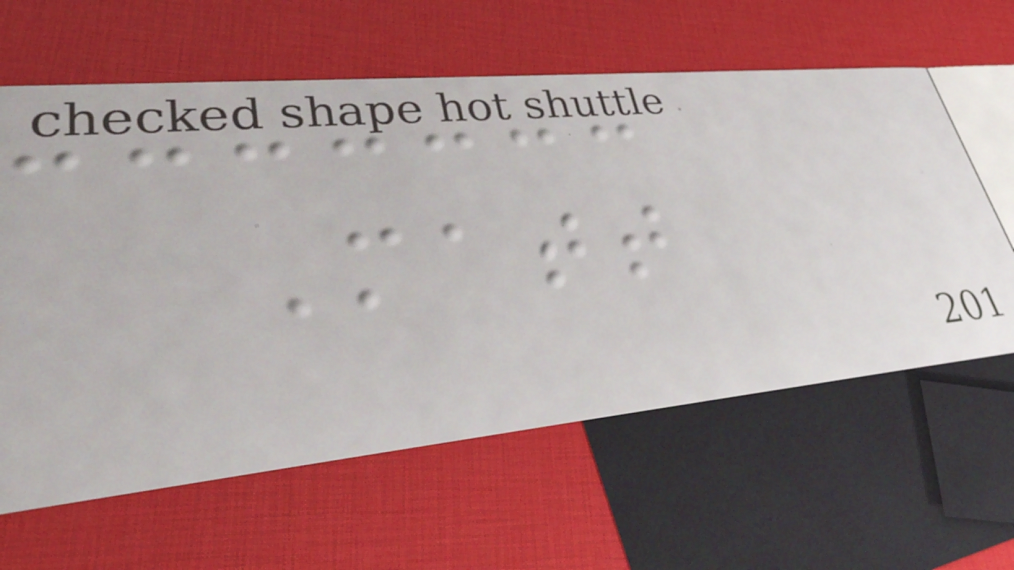Matt
